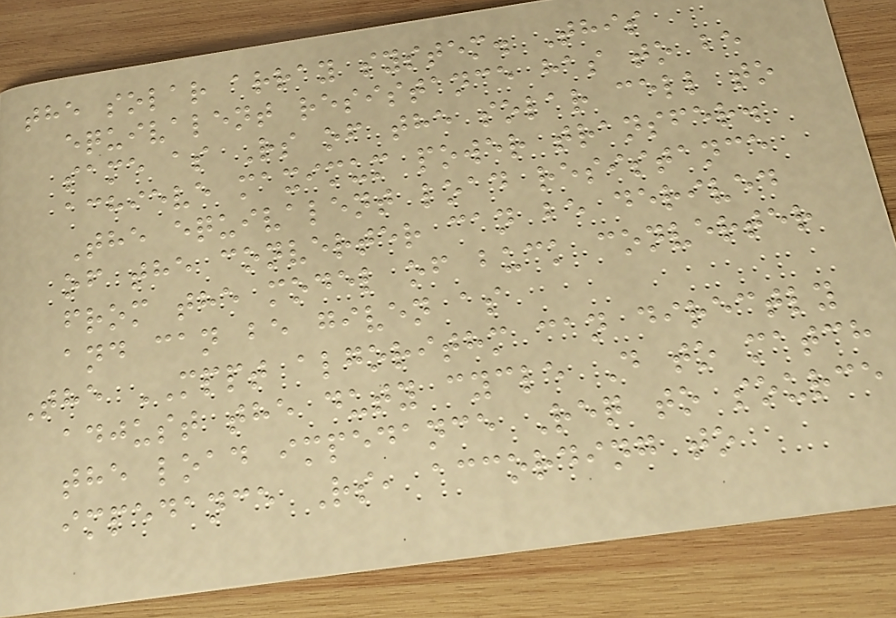the solar array system. This
equivalent resistance has to be
same as Rs of the solar cell to
achieve maximum power transfer.
The equivalent load resistance
of the converter can be derived
from the model of buck converter
and can be given as
The MPPT algorithm can directly
adjust the duty cycle D to match
the load impedance Req to source
impedance Rs, according to
